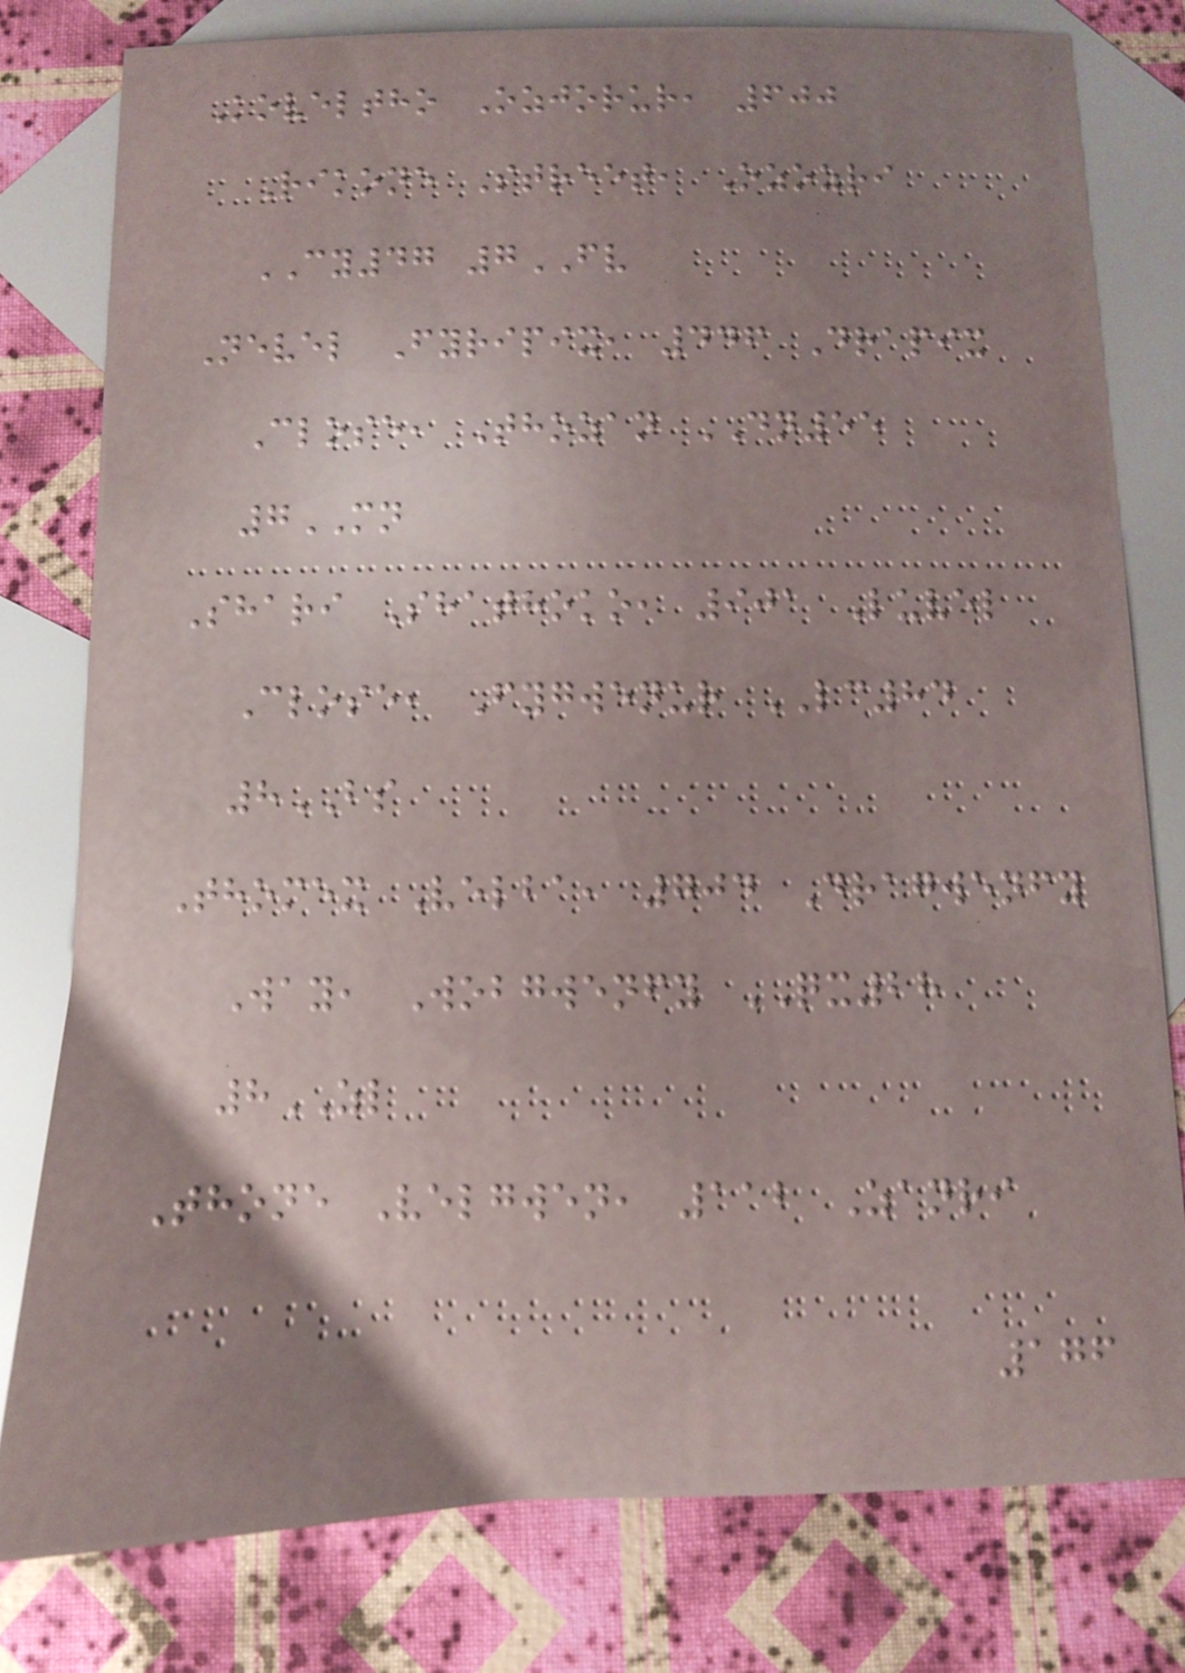Koveltho Ozjorur, 600
Rikone Street, Ozozri
CY47 7FV
Nevel Fyripix, 446 Drapix
Close, Thozan DN55
7MN
Shari Shathoko, 901 Luvel
Close, Fygwenur LC84
8BS
Thomex Velba, 704 Dragwenfy
Way, Wobgwenfy QX28
8ZL
Thone Velgwen, 112 Zanri
176
